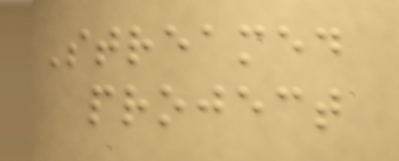Streamed
project
